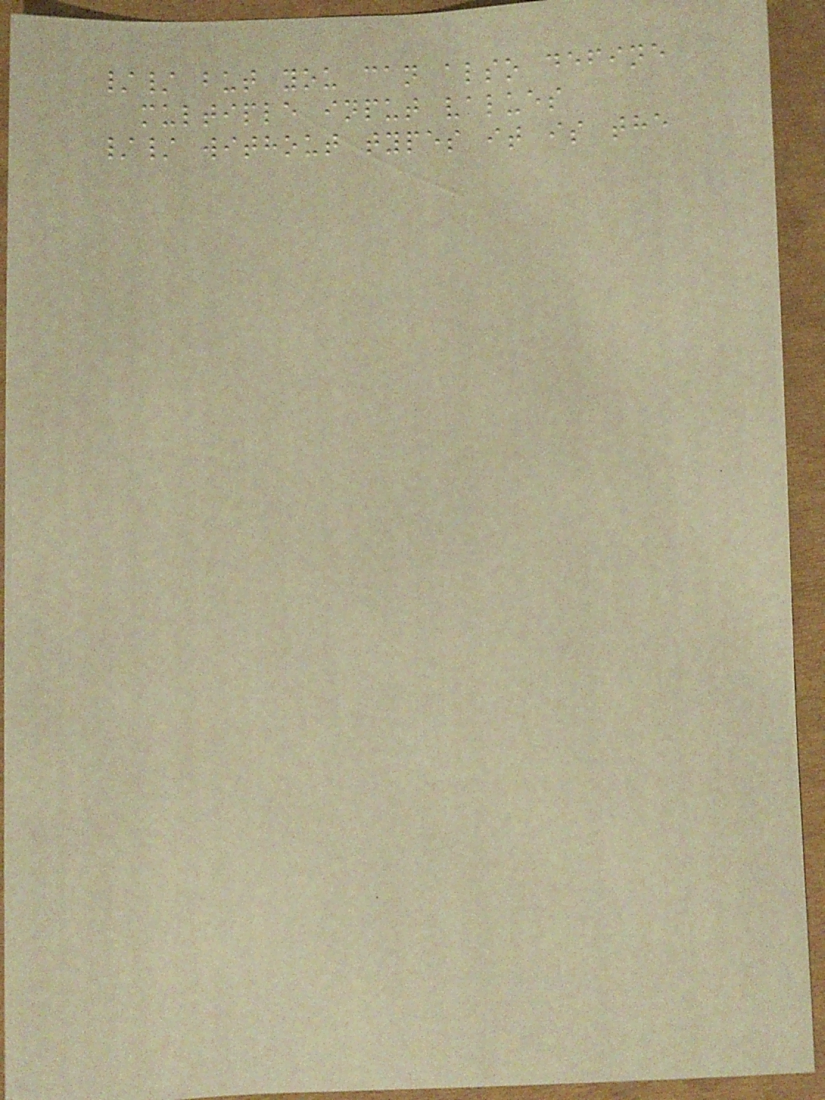// but you can also define
multiple input values
// without types it is the
